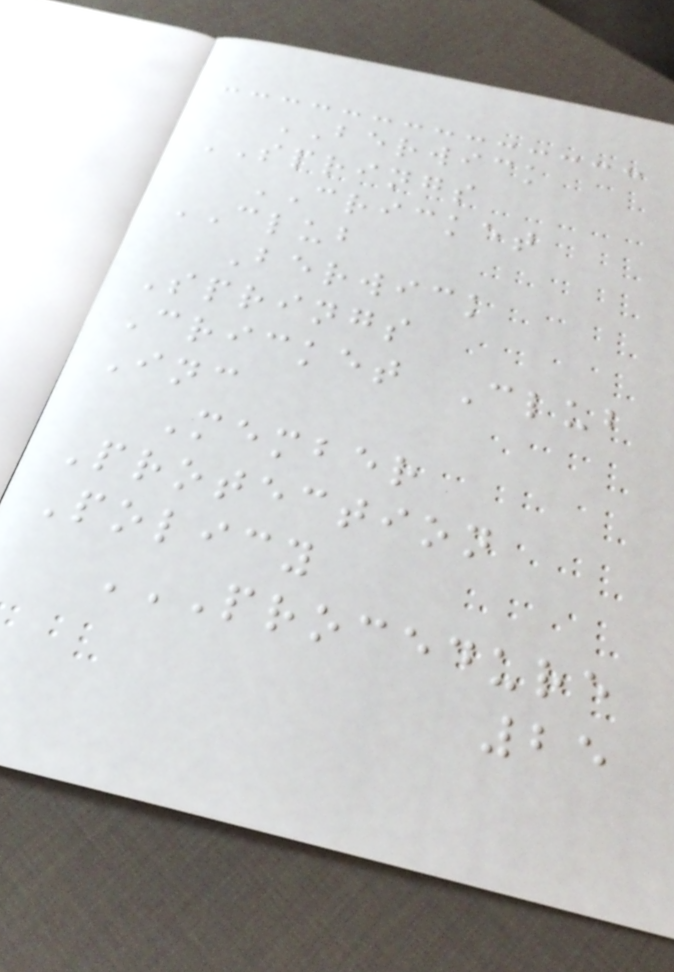BERWICK
SPRINGS
CRICKET
CLUB
Berwick
Springs
Cricket Club
Inc
Member
Protection
Policy
PROCEDURE
25
